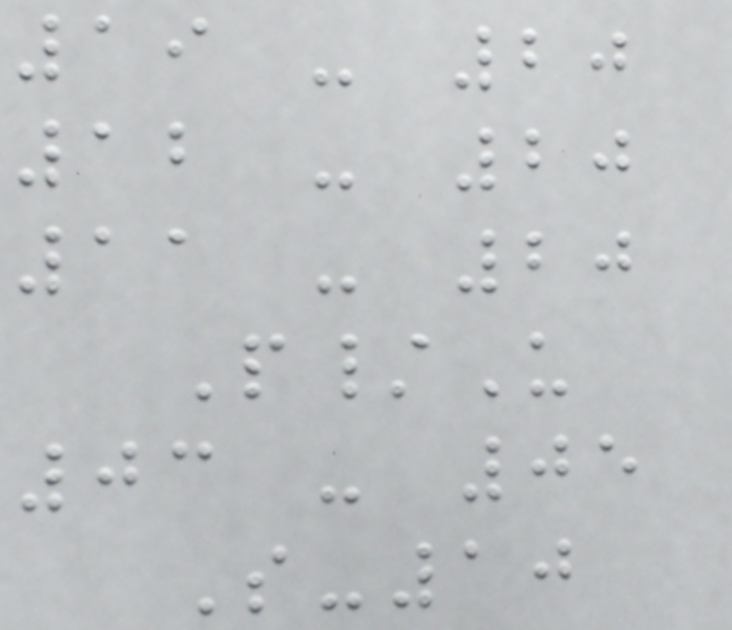19 - 20
12 - 20
11 - 20
P/U
03 - 05
S-10
